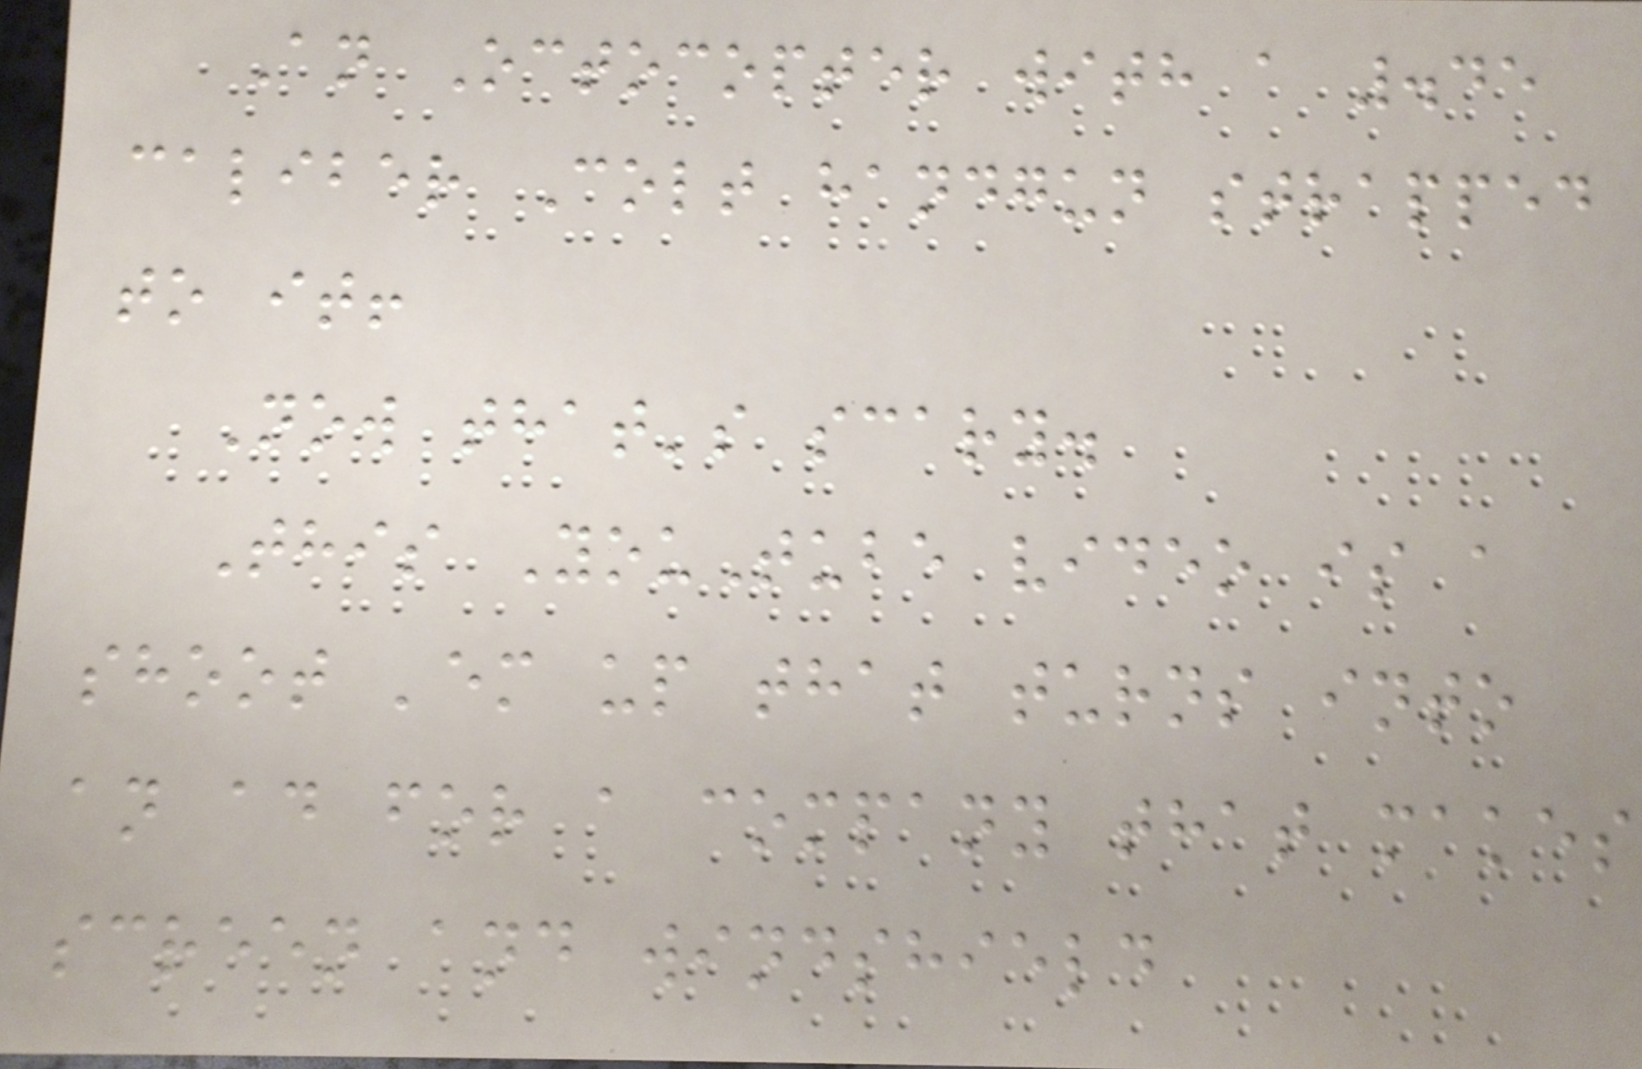An Octocopter with a .45
caliber Colt handgun strapped
to it!
Now that's scary.
This YouTube video is a
shoot 'em up that turns into
an ad for a company that makes
screen and windshield
